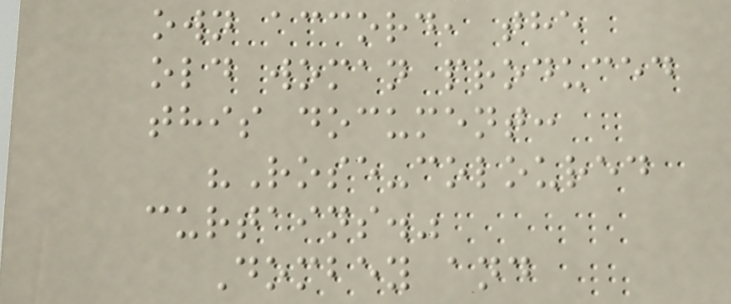own accord, the
old woman produced
this document:
"Rose-coloured
curtains."
Dombey and
